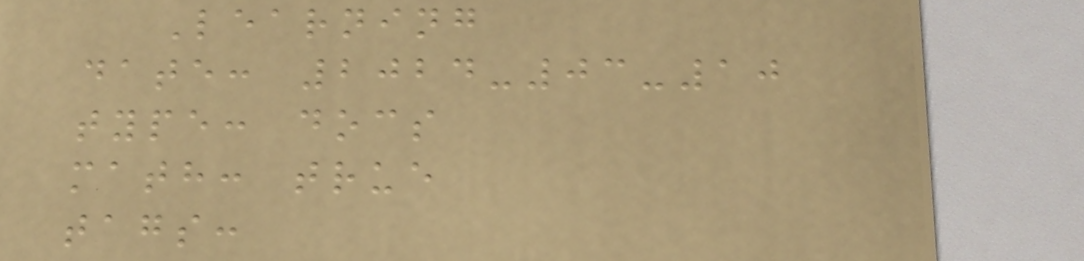Learning
date: 2024-03-10
type: docs
math: true
tags:
